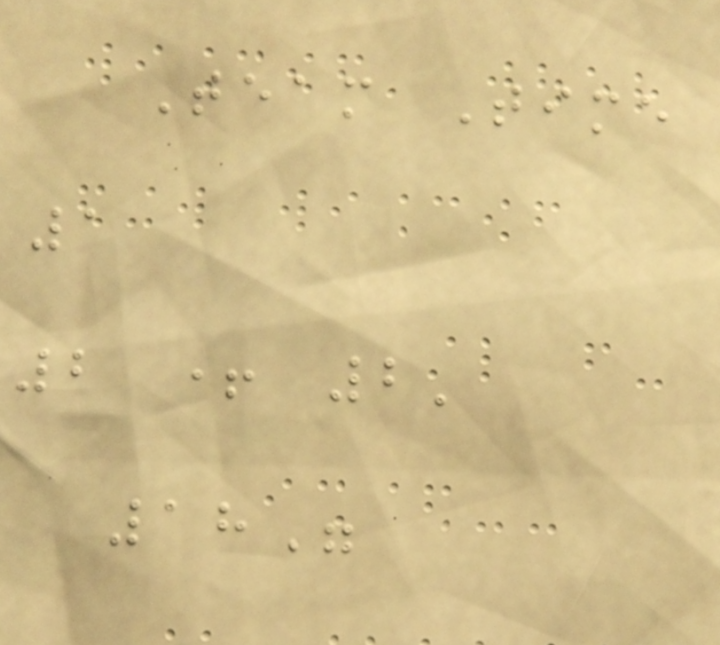Team Time
1
2 + 2'
18"
